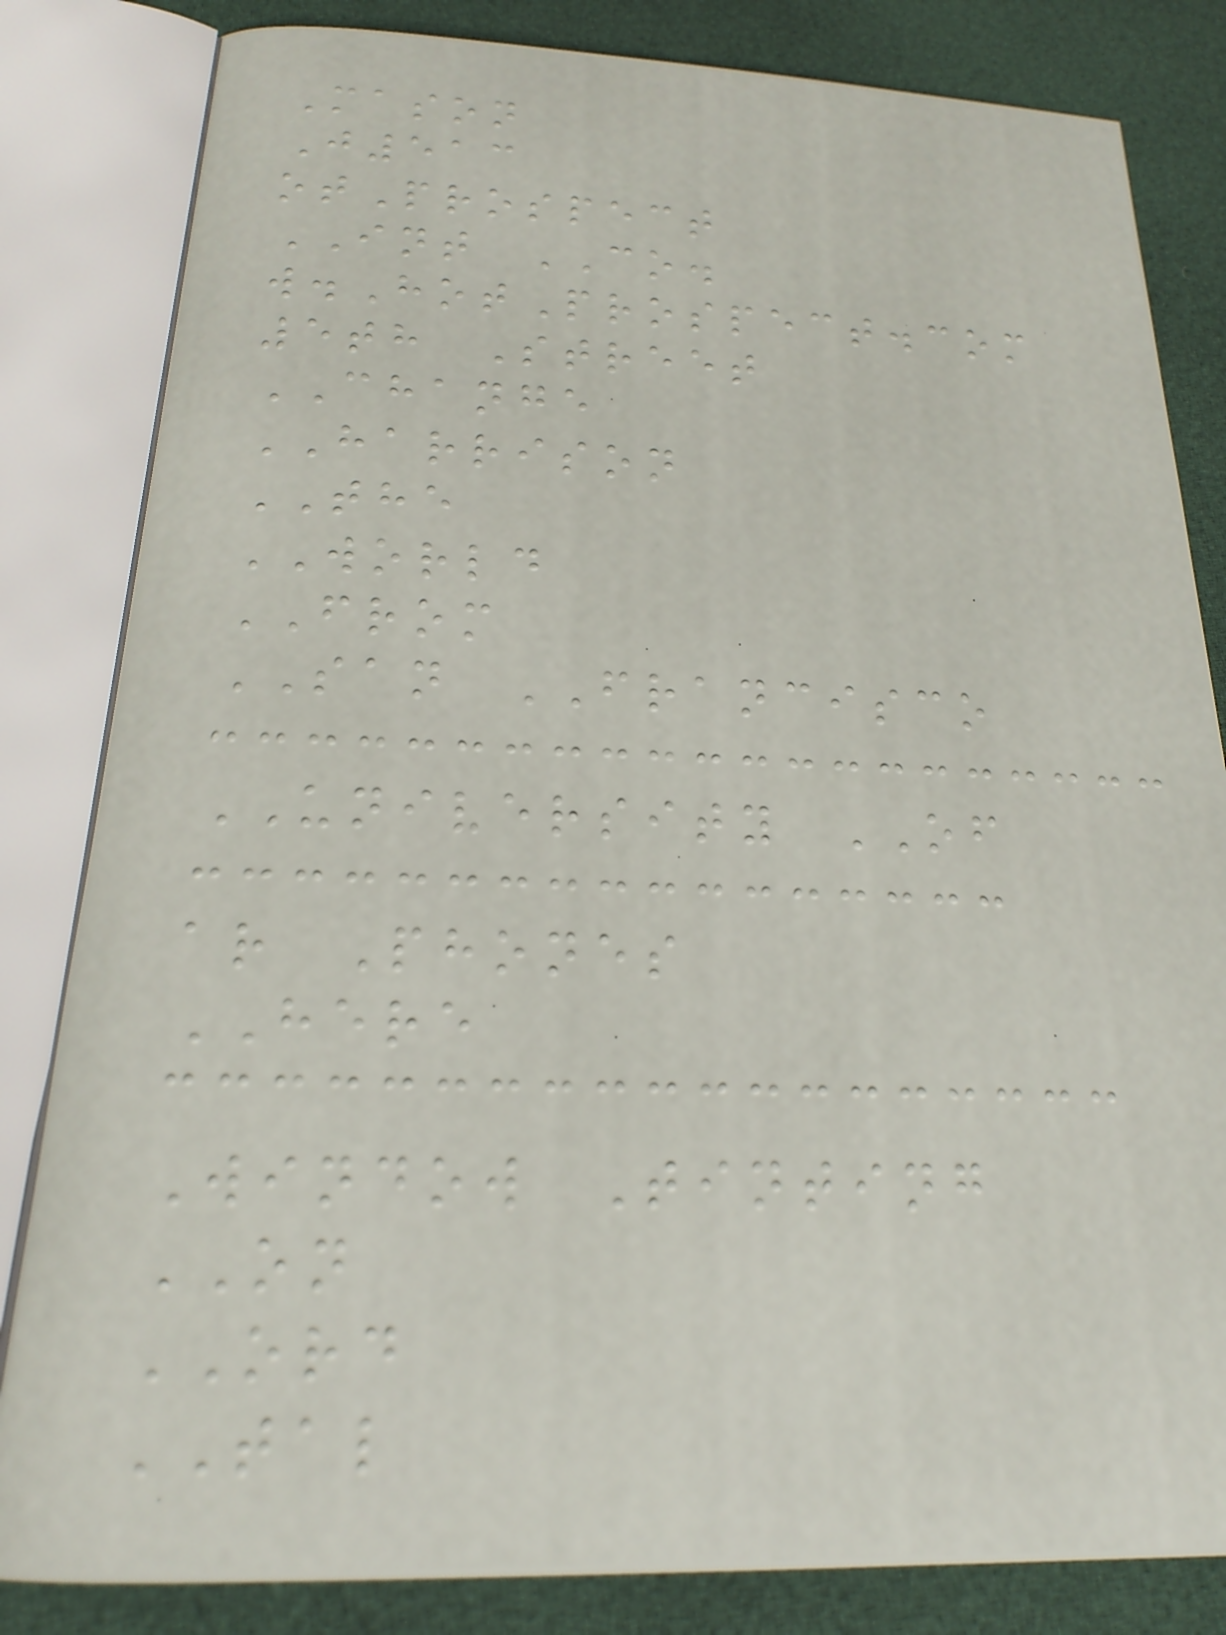Mason
J513
otProspect
INT CO.
w.HotProspect.com
5th Street
CHANGE
HARRISON
THE
WORLD
FROM
SAN FRANCISCO
UNIVERSITY OF
ar Phones
HERE
Window Tinting
ON
ORD
TAL
